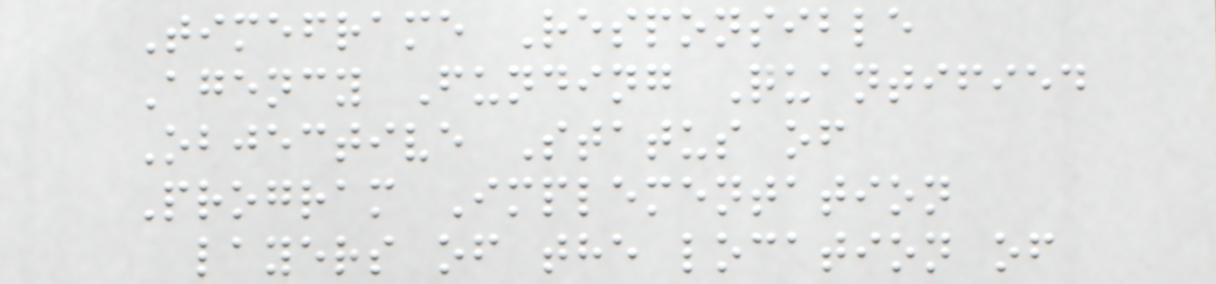Timeframe Responsible
Agency Funding Quantified
Objective Status of
Program Implementation
layers of the location of
